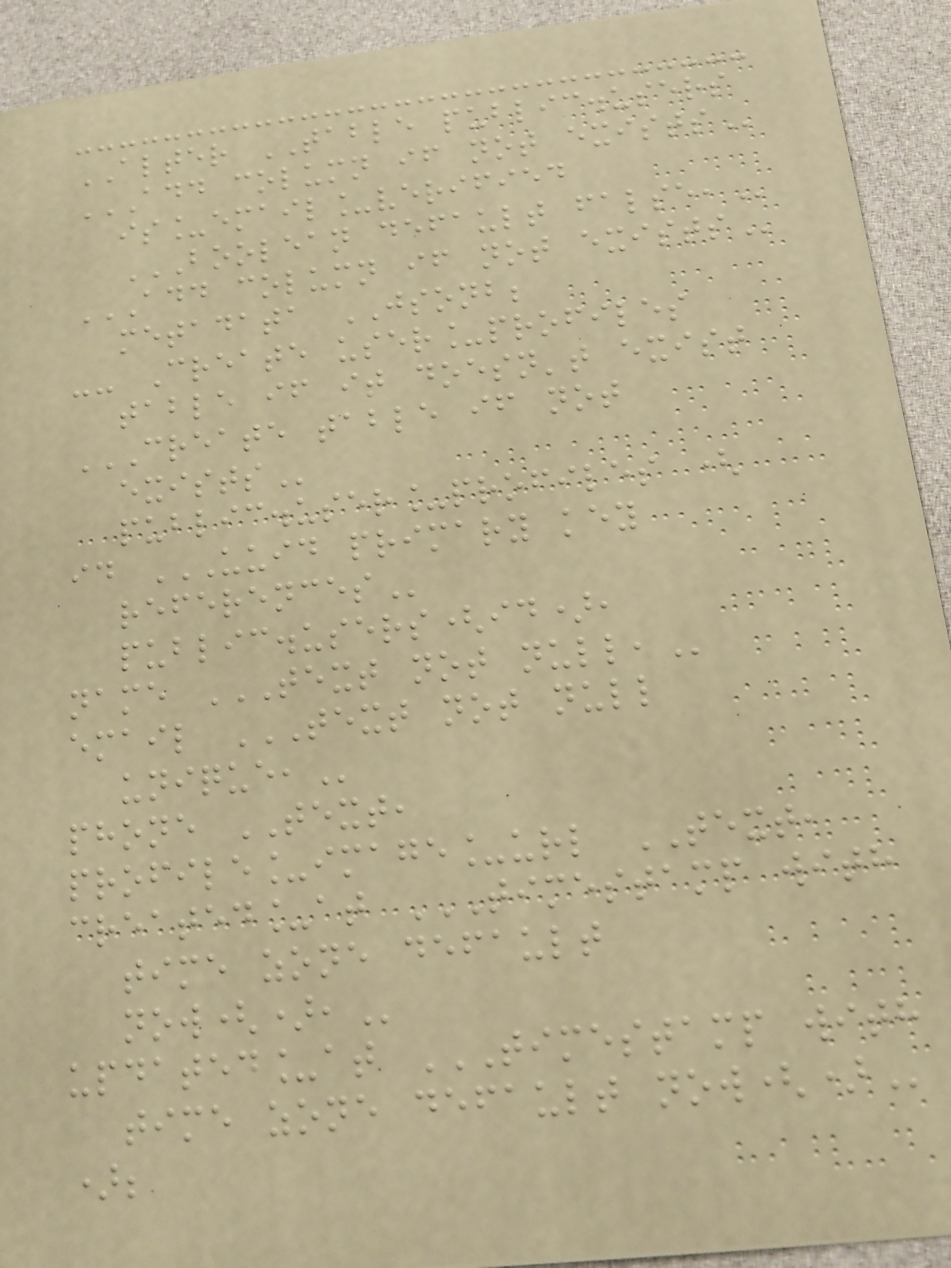ALTER TABLE public.users
ADD COLUMN IF NOT EXISTS
is_email_verified
BOOLEAN DEFAULT FALSE,
ADD COLUMN IF NOT EXISTS
metadata JSONB;
-- Create user_profiles
table if it doesn't exist
CREATE TABLE IF NOT
EXISTS
public.user_profiles (
id UUID PRIMARY KEY
REFERENCES
public.users(id),
name TEXT NOT NULL,
email TEXT NOT NULL
UNIQUE,
phone TEXT,
profile_image_url TEXT,
created_at TIMESTAMP WITH
TIME ZONE DEFAULT
NOW(),
updated_at TIMESTAMP WITH
TIME ZONE DEFAULT NOW()
);
